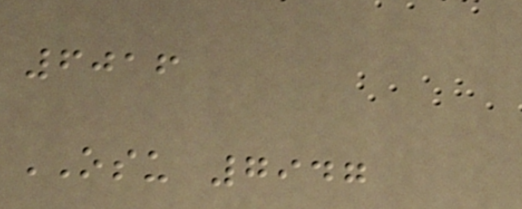6016
OSU 7947
